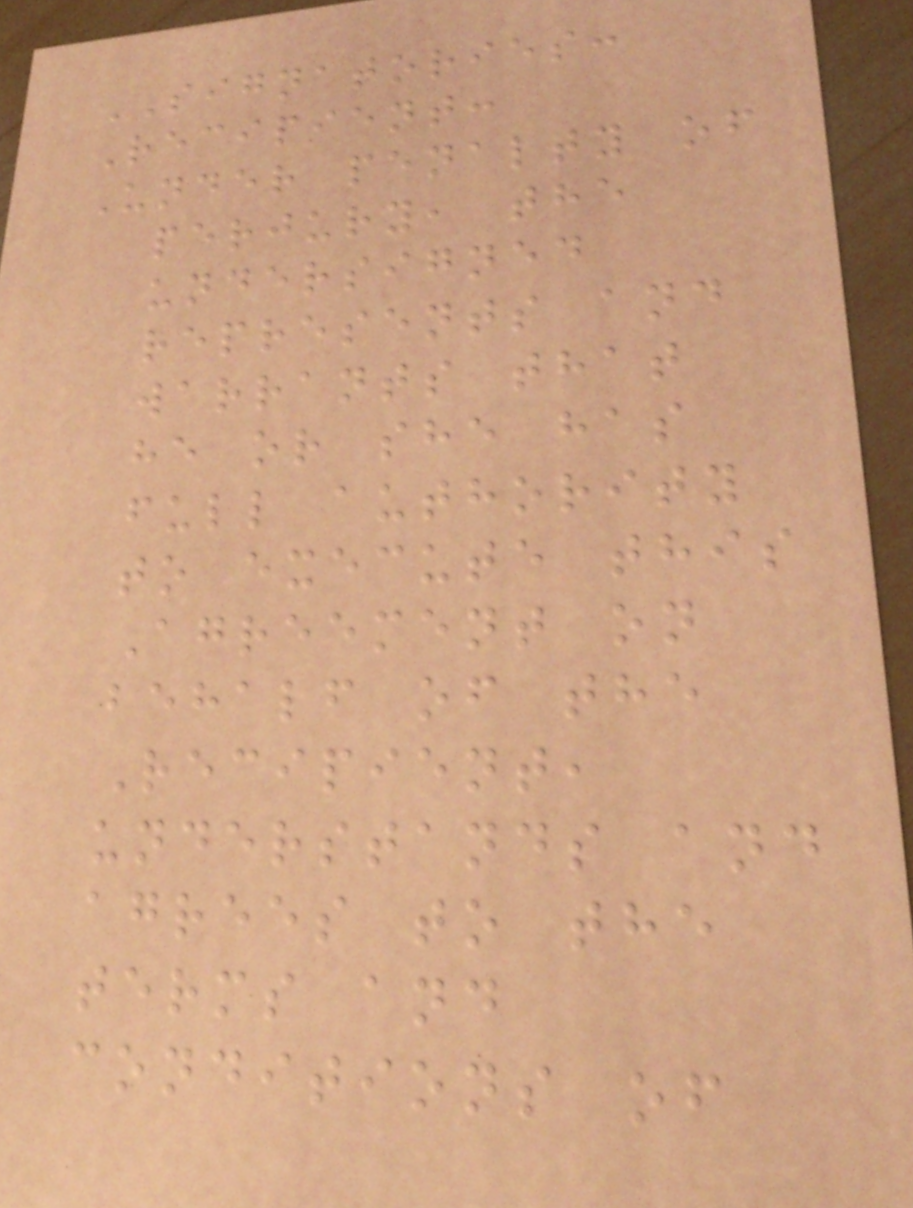SIGNATORIES:
Recipient:
Under penalty of
perjury, the
undersigned
represents and
warrants that
he or she has
full authority
to execute this
Agreement on
behalf of the
Recipient,
understands and
agrees to the
terms and
conditions of
